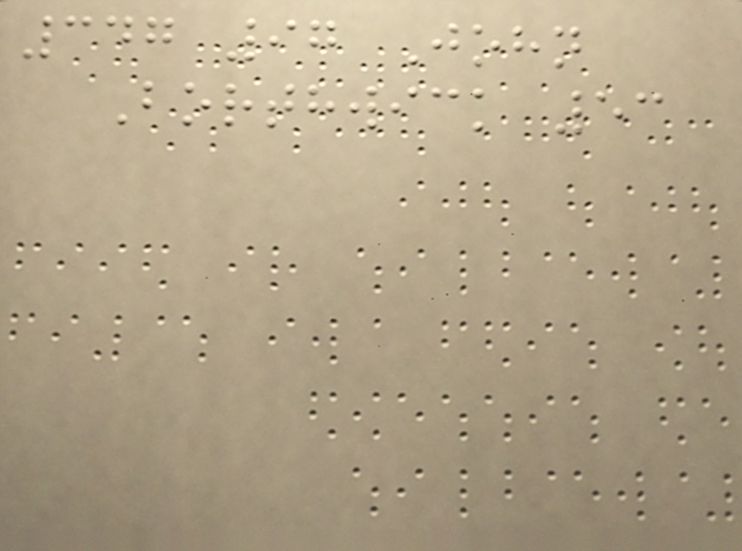347 97 John
Borthwick 53
